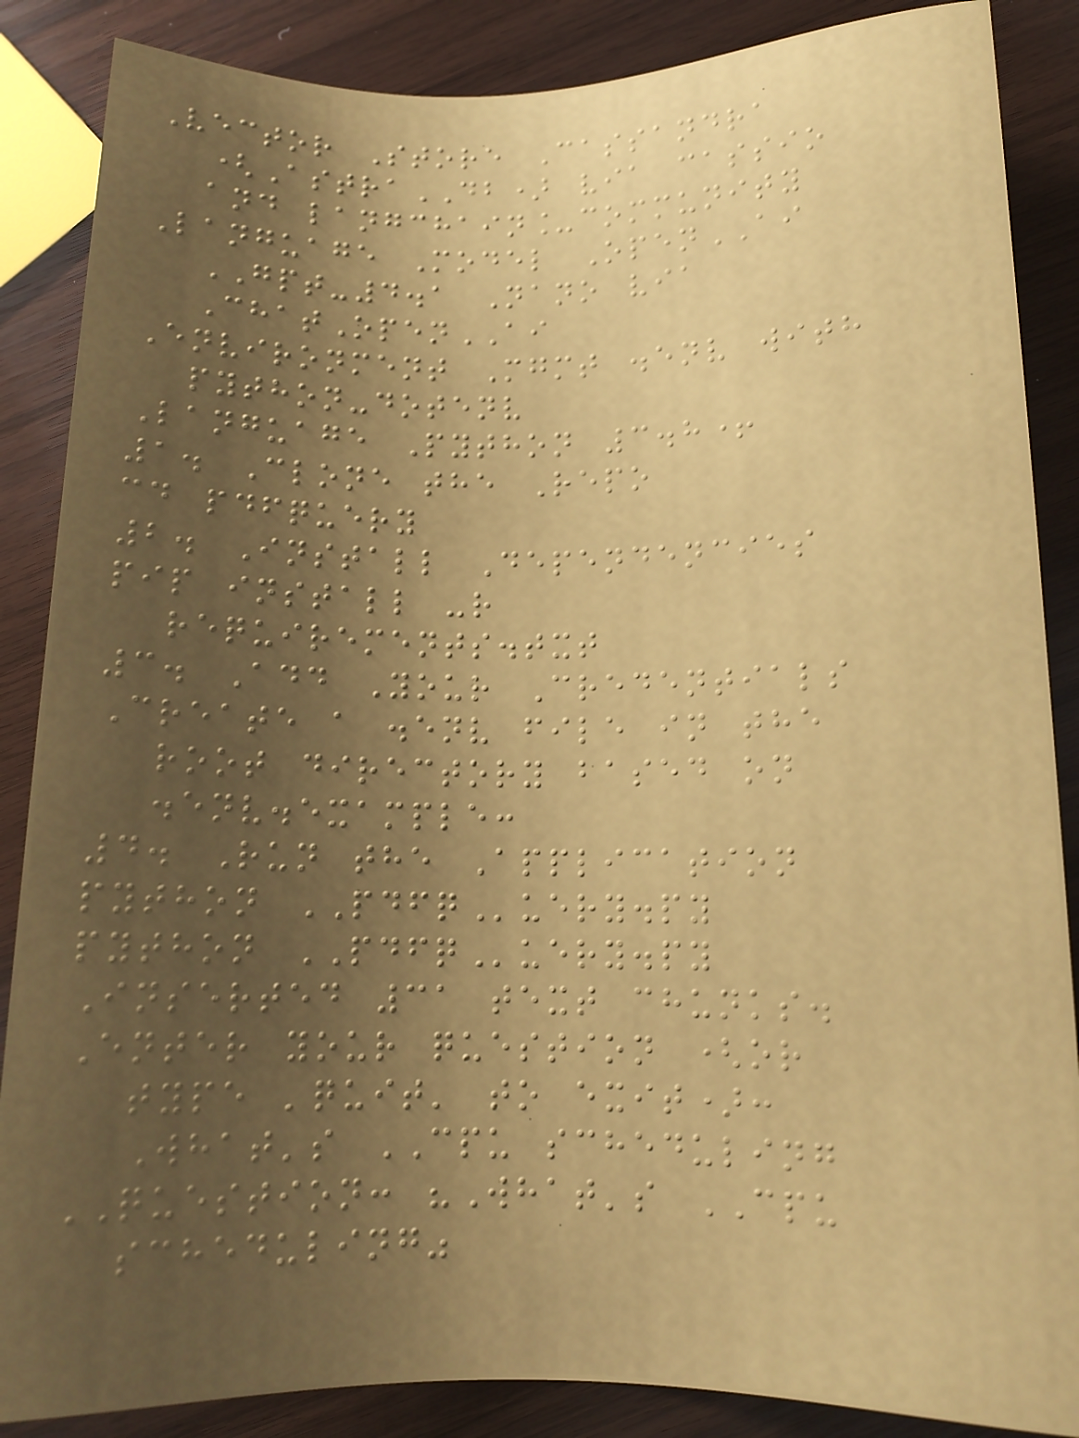Vector Store Cassandra
(AstraDB) via cassio
and langchain_community
Language Model OpenAI
GPT-4.1 Nano via
ChatOpenAI
Environment Mgmt .env with
python-dotenv
Language Python 3.8+
1. Clone the Repo
cd pdfquery
2. Install Dependencies
pip install -r
requirements.txt
3. Add Your Credentials
Create a .env file in the
root directory based on
.env.example:
4. Run the Application
python PDFQuery.py
python PDFQuery.py
Inserted 31 text chunks.
Enter your question (or
type 'quit' to exit):
What's CPU scheduling
QUESTION: "What's CPU
scheduling"
